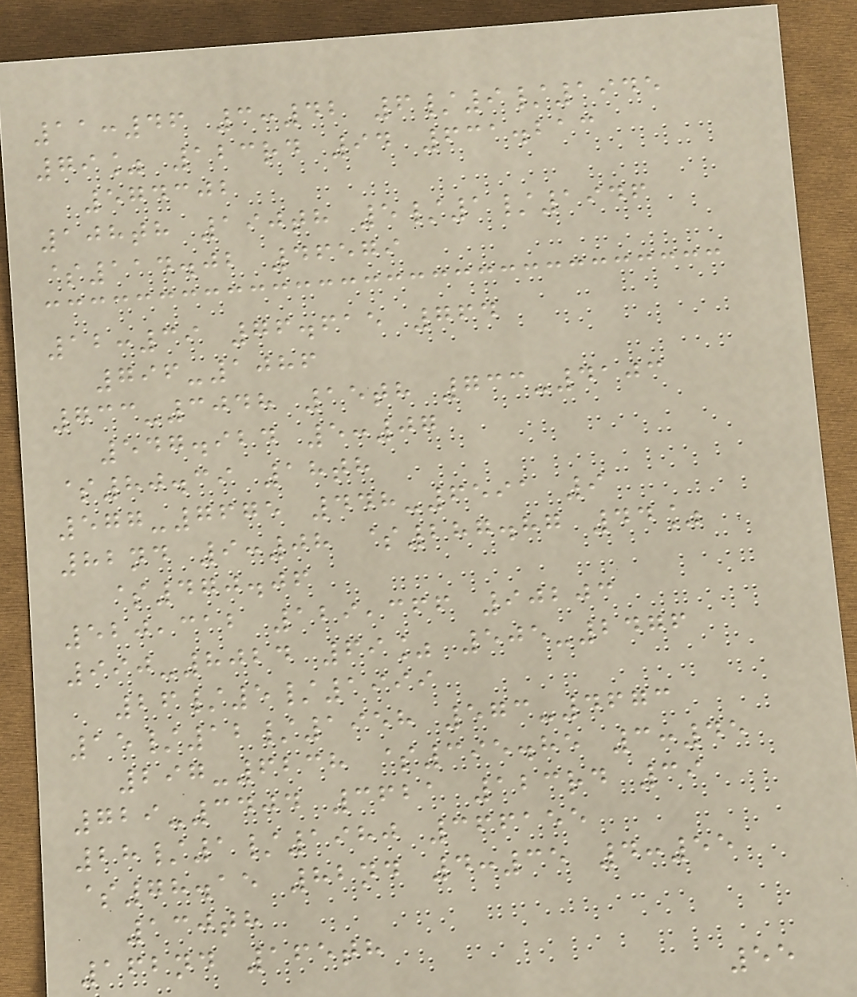11:46 3:42 6/9/1945
79% 123rd 94 631.213
574302
108th 190th 5/1/1946
$114.02 46579
12:39 76.615 764
796-1086
733-3048 15th 733-4103
547.924 5:07
$80.39 18th
577-7675 448-6591 9
82nd 9:08 $287.87 44%
$470.06
520,312 129,366 90203
990-8024 69% 505-2476
26/5/1999
15/12/1958 573-4673
297-6238 $395.85 3:45
729-3404 3621 123rd 39
28/1/1980 366155
$78.15 82nd 4:35 4:55
130th
162nd 165th
55
